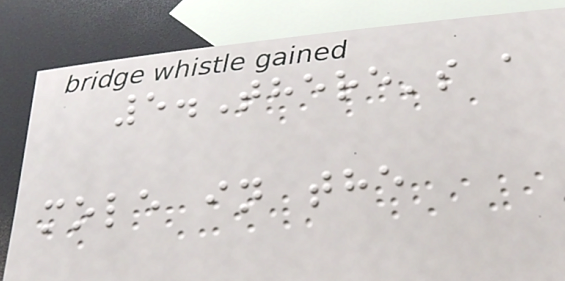5.There's a
mole in the
